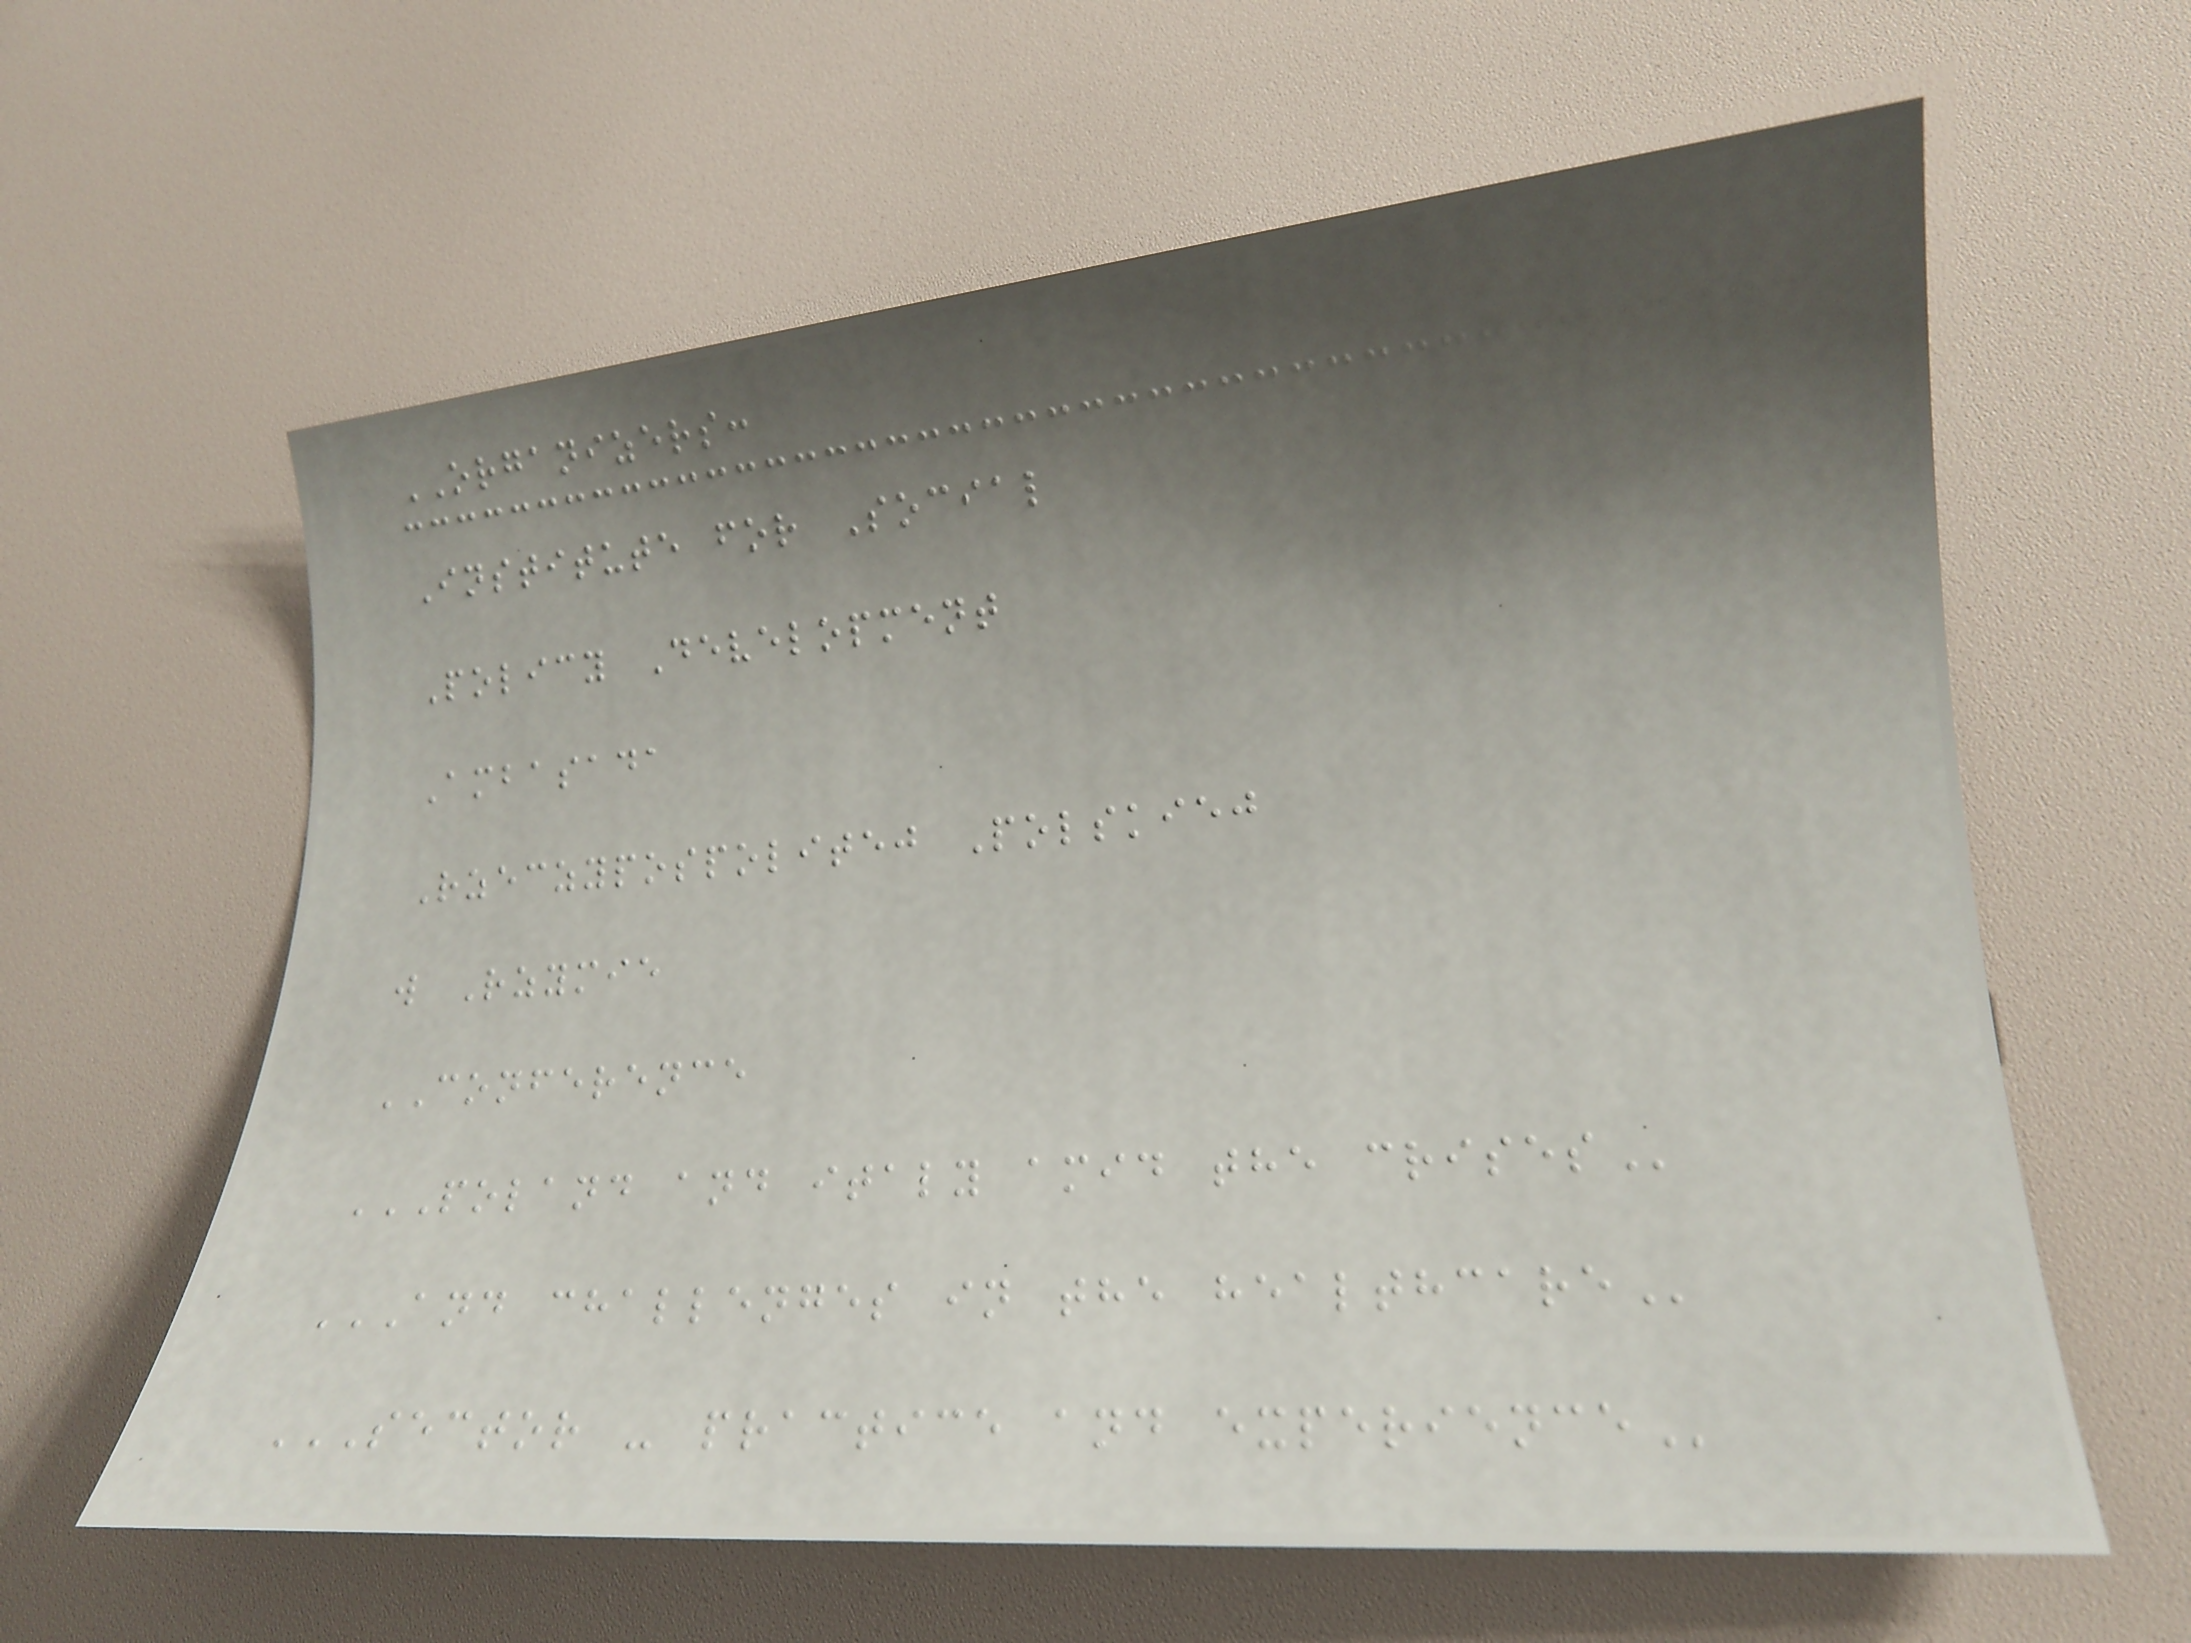ORGANIZERS:
Institute for Social
Policy Development
Ambasada
Rzeczypospolitej Polskiej
w Rzymie
CONFERENCE
POLAND AND ITALY AMID THE CRISES
AND CHALLENGES IN THE HEALTHCARE
SECTOR - PRACTICE AND EXPERIENCE
